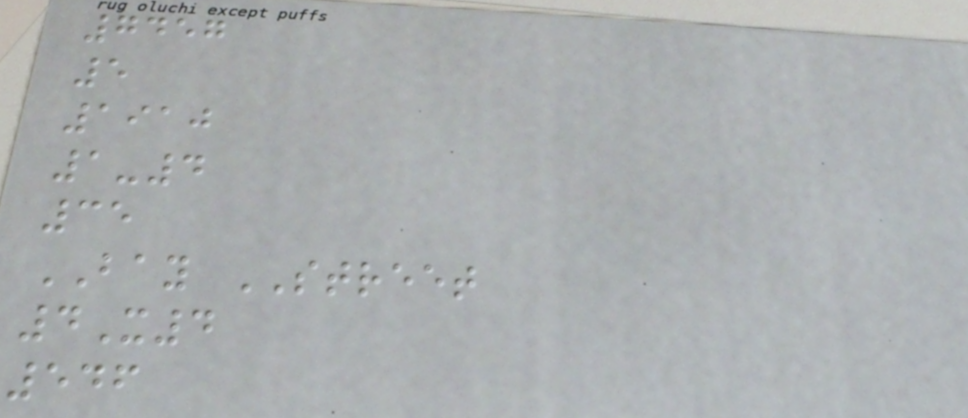7457
5
1910
1-4
35
BAY STREET
4X4
546
